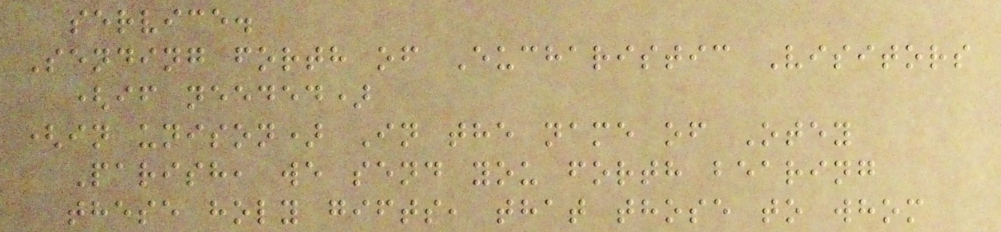service.
Sending forth of Eucharistic Visitors
(if needed)
(in unison) In the name of Otey
Parish, we send you forth bearing
these holy gifts, that those to whom
